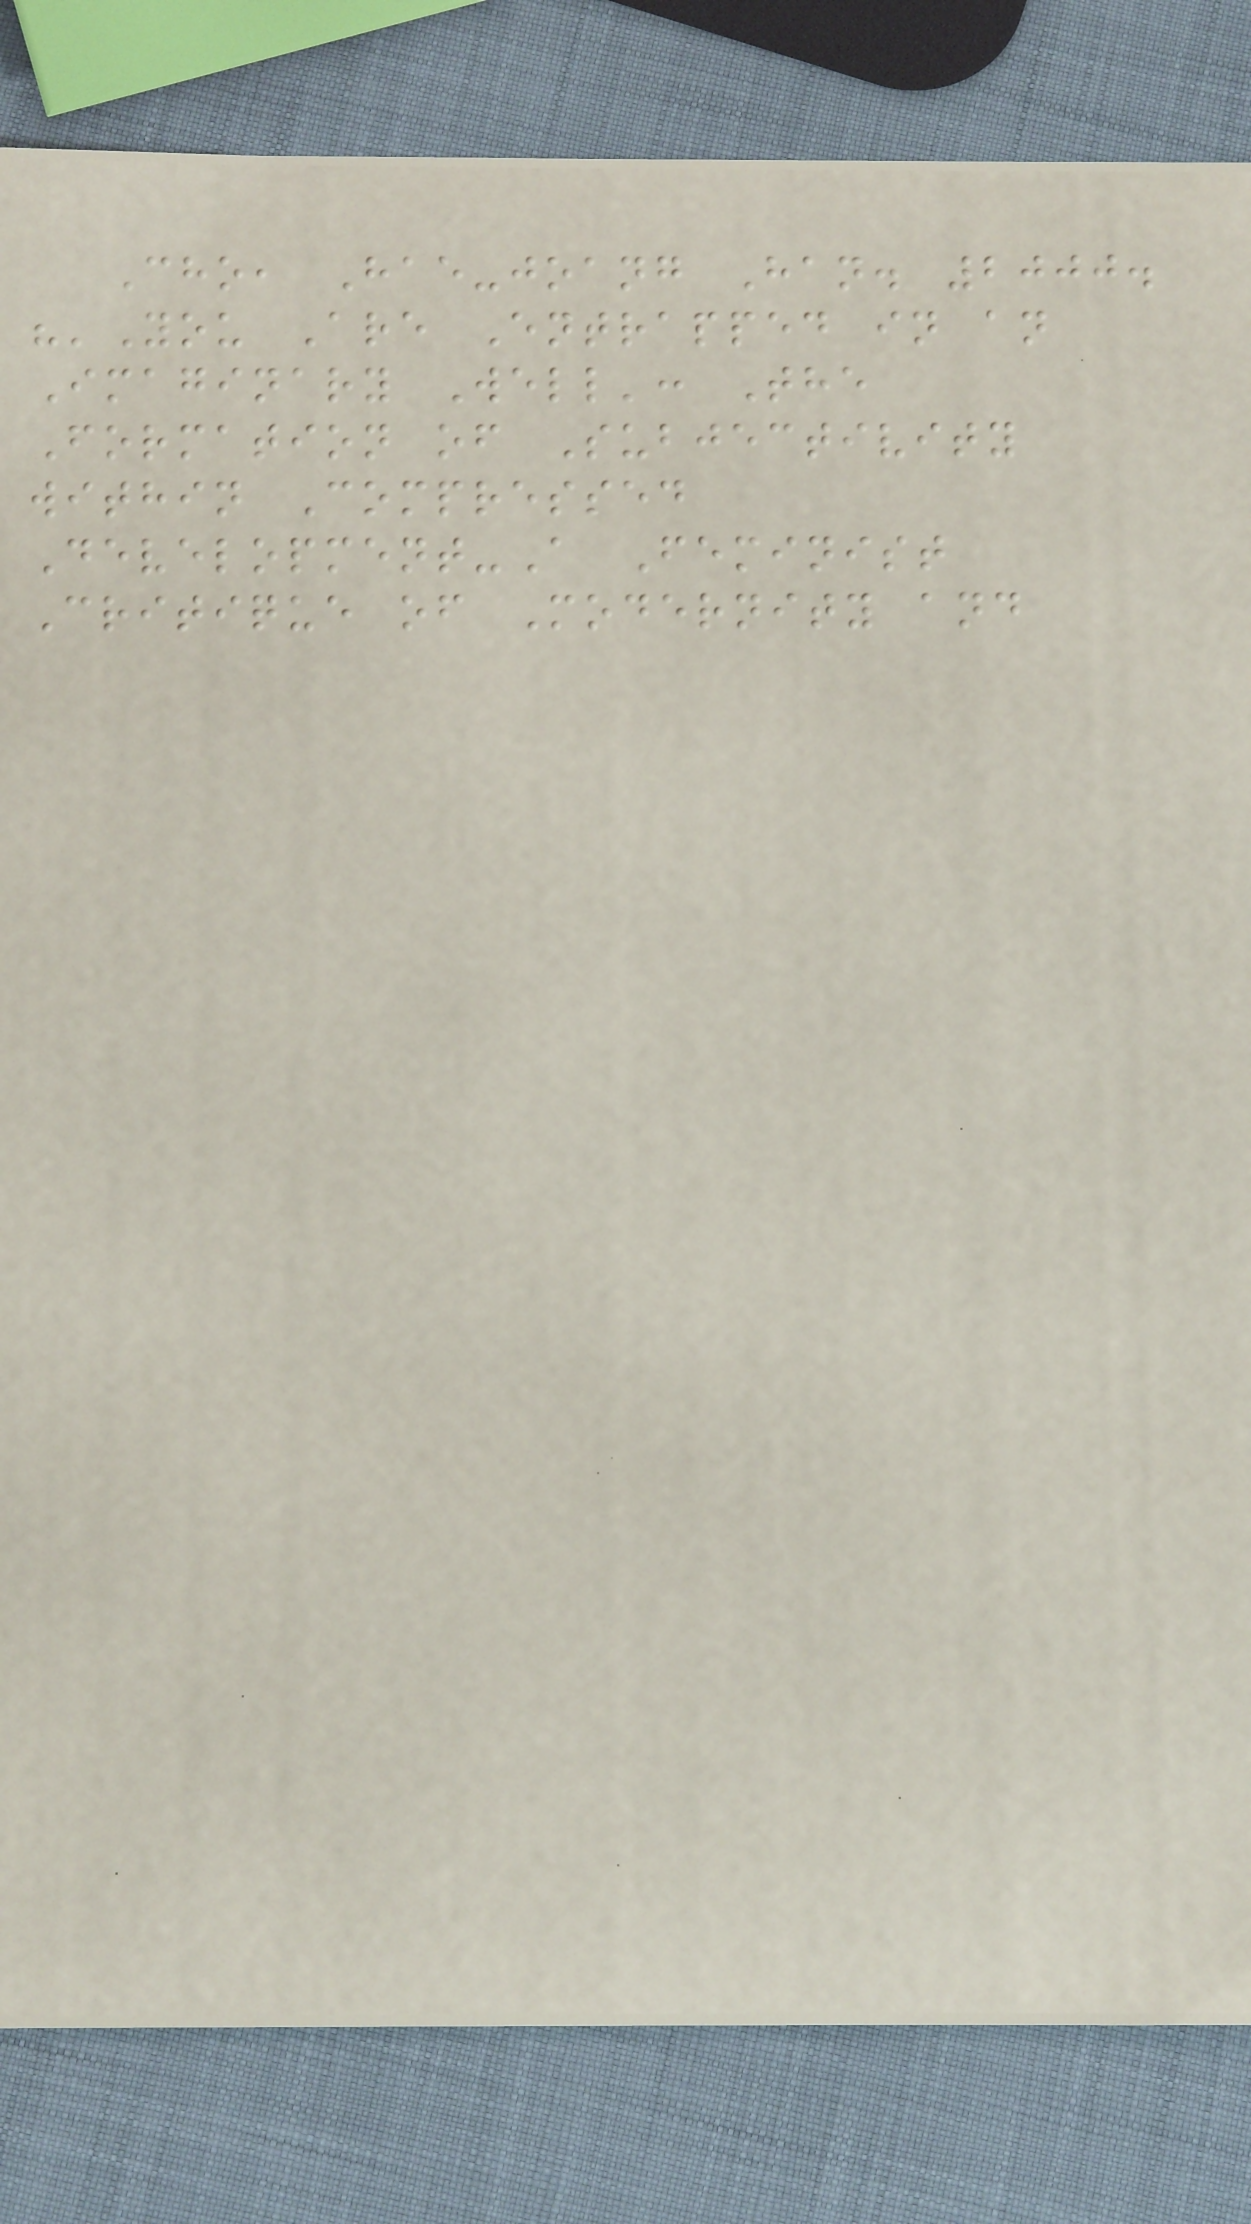Cho, Hae-joang Han. 2000.
"'You Are Entrapped in an
Imaginary Well': The
Formation of Subjectivity
within Compressed
Development-A Feminist
Critique of Modernity and
